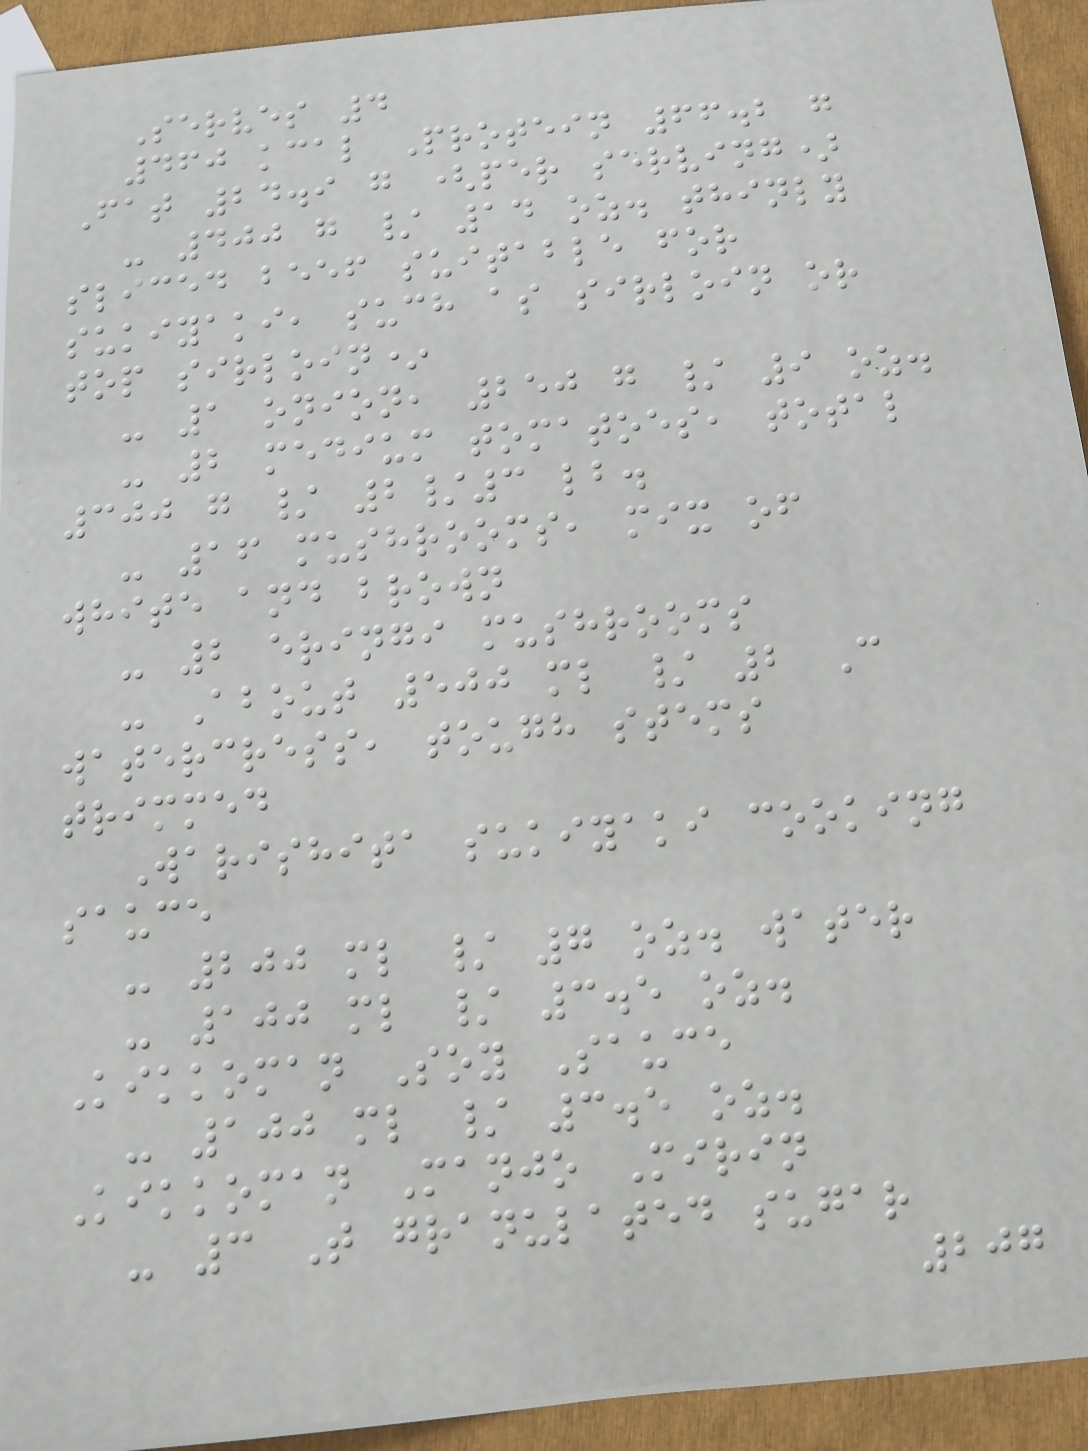Serves 4
460 kcal Protein 66.2 g
Fat 24.9 g (per serving)
- 400 g / 14 oz. thinly
sliced beef suitable for
sukiyaki, such as sirloin or
top sirloin*
- 1 onion, 250 g / 9 oz.
- 2 medium tomatoes, total
300 g / 2/3 lb.
- 16 mushrooms, mix of
white and brown
- 2 eringi mushrooms
- About 500 ml / 2 C
watercress, tough stems
trimmed
Warishita sukiyaki cooking
sauce
- 200 ml / 7 oz. water
- 100 ml / 3.5 oz.
Kikkoman Soy Sauce
- 100 ml / 3.5 oz.
Kikkoman Manjo Mirin
- 3 T granulated sugar
207
